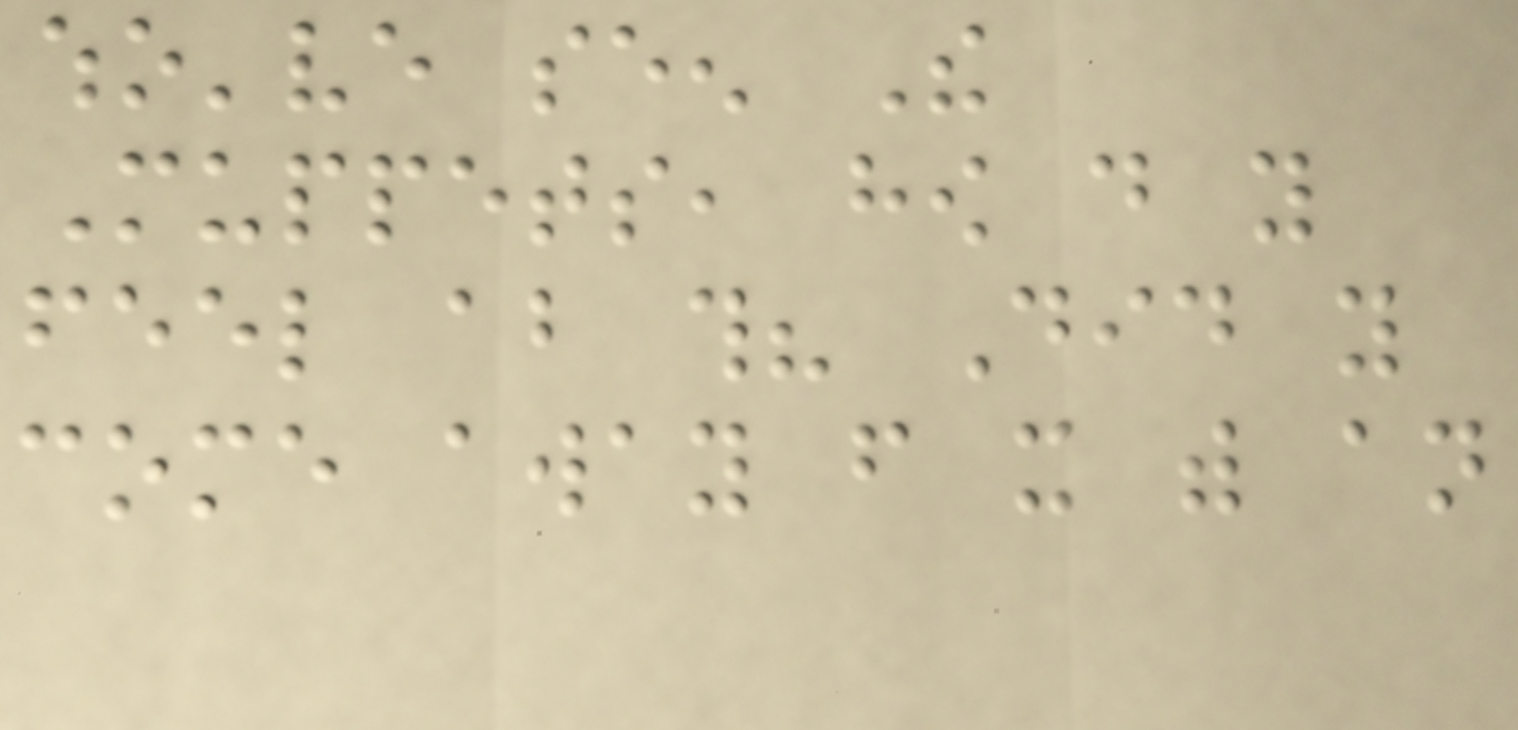who've seen The
Muppets, how do you
feel about this? Did you
come away from it with an
